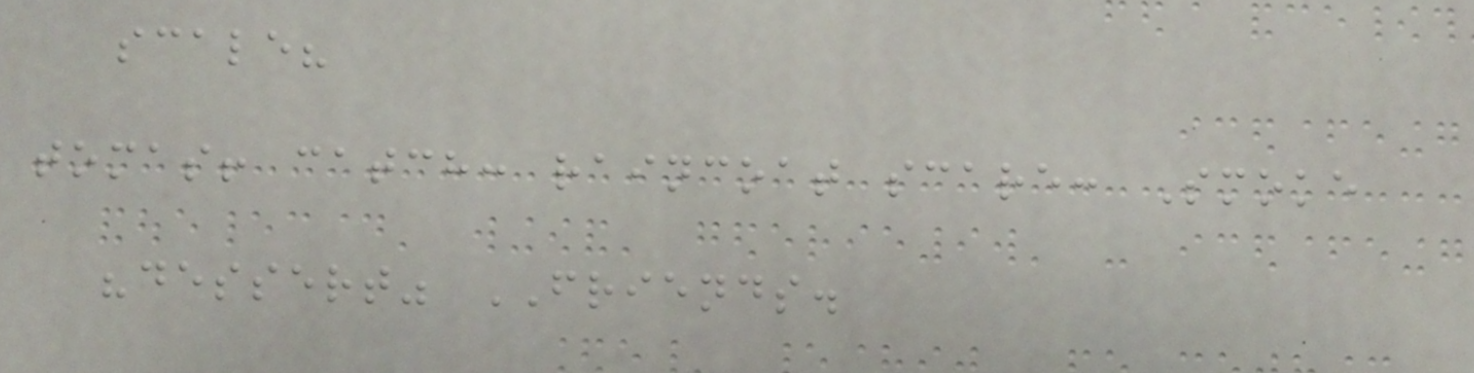scale?
tomas! catch: raincoat scare: Smoke
"dessert" FRIENDS.
